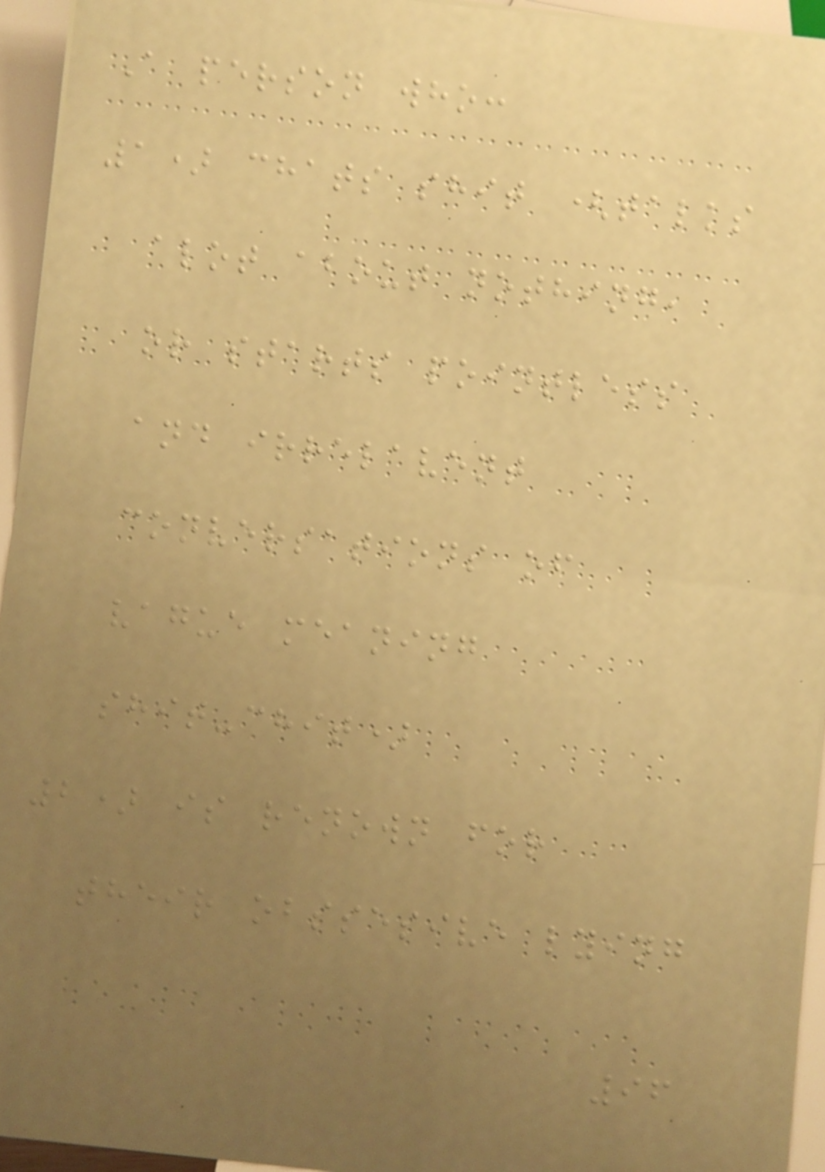A person who:
1) chats shit (talks
alot about nothing,
or starts pointless
and irrelavent
conversations of
vague meaning
shit-chit)
2) is renown for
their obssesive lying
96
